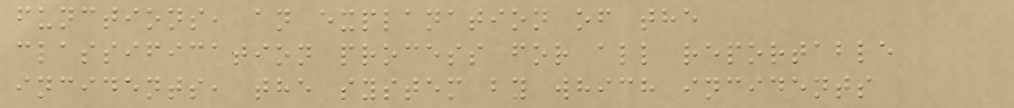functions, an explanation of the
classification process for all reportable
incidents, the system by which incidents
